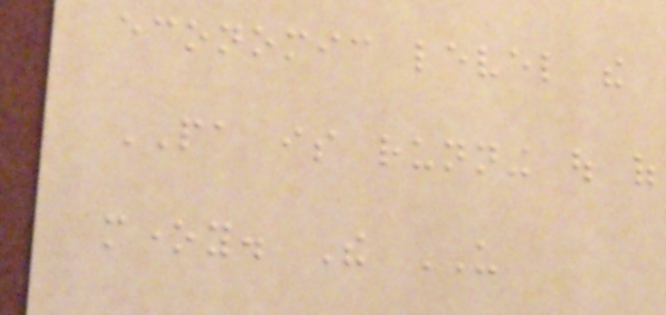economic level the
PA is running out of
money. The US
